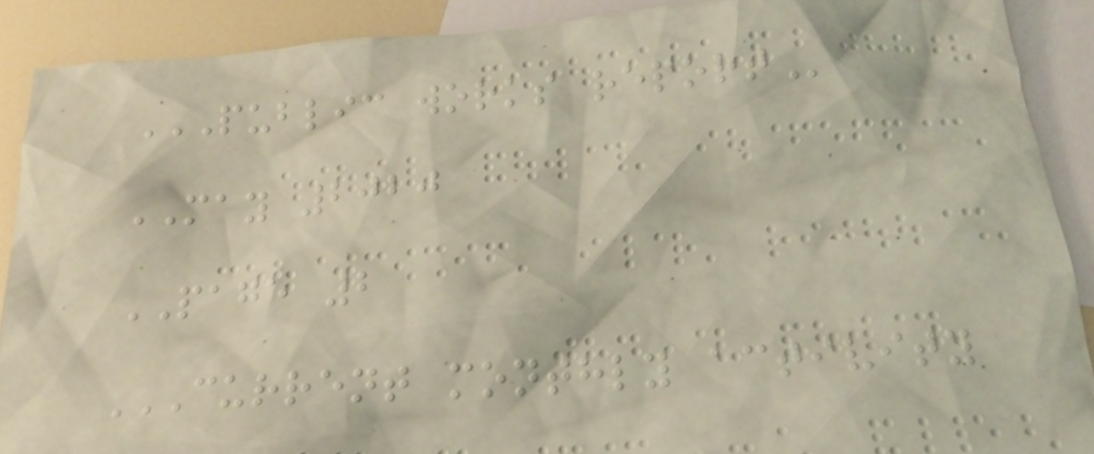PUBLIC WORKS REPORT
MAY 2020
PAGE 2
CURRENT MONTHLY ACTIVITY
